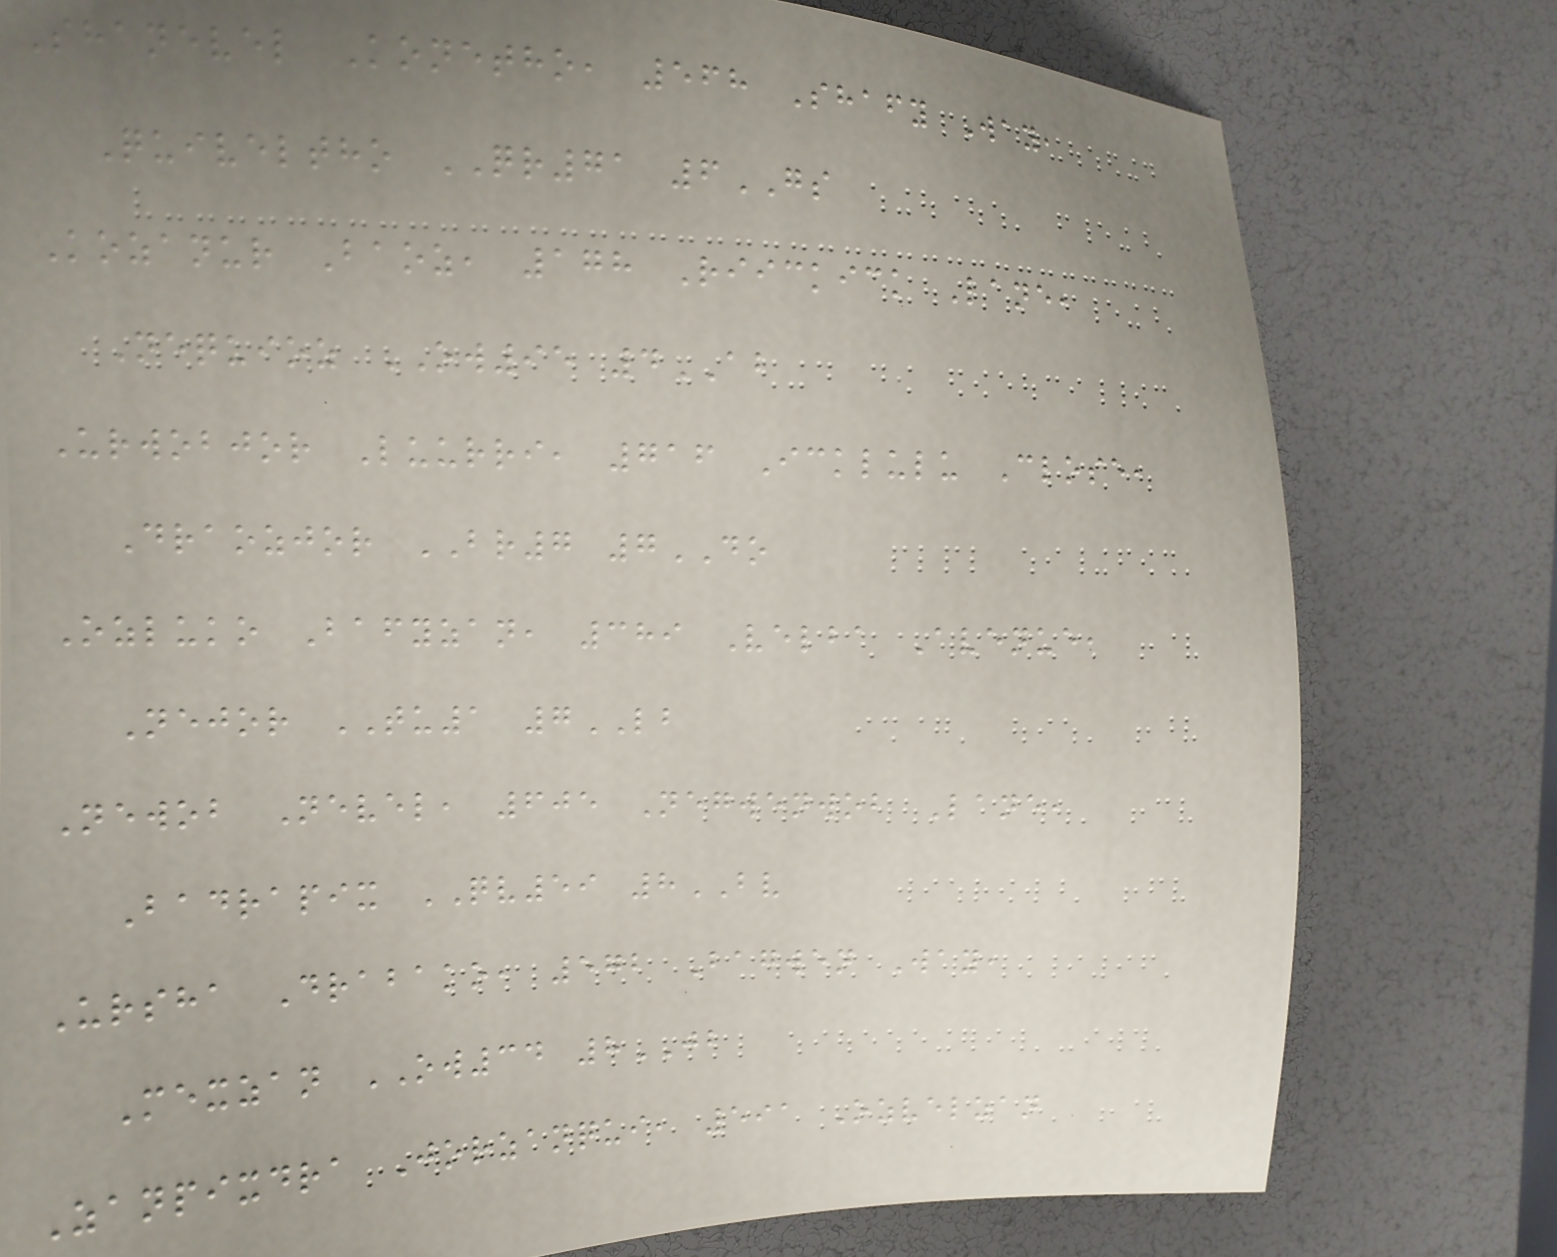Shanevel Konetho, 568 Shafy Way,
Quiveltho QR71 6GS
Kozanur Baoz, 178 Riickick Lane,
Nequioz OW95 4AB
Urwobjor Luurri, 716 Icklulu Close,
Draozjor BR7 7DO
Ozluko Bafyzan, 389 Velba Avenue,
Nejor TU1 7LB
Newob Nevel, 605 Negwenwob Lane,
Badrapix QV59 8BV
Ursha Drabako, 572 Bagwen Way,
Mexzan OW34 8JB
Zanpixdra Jorzanqui, 591 Ozvelzan
